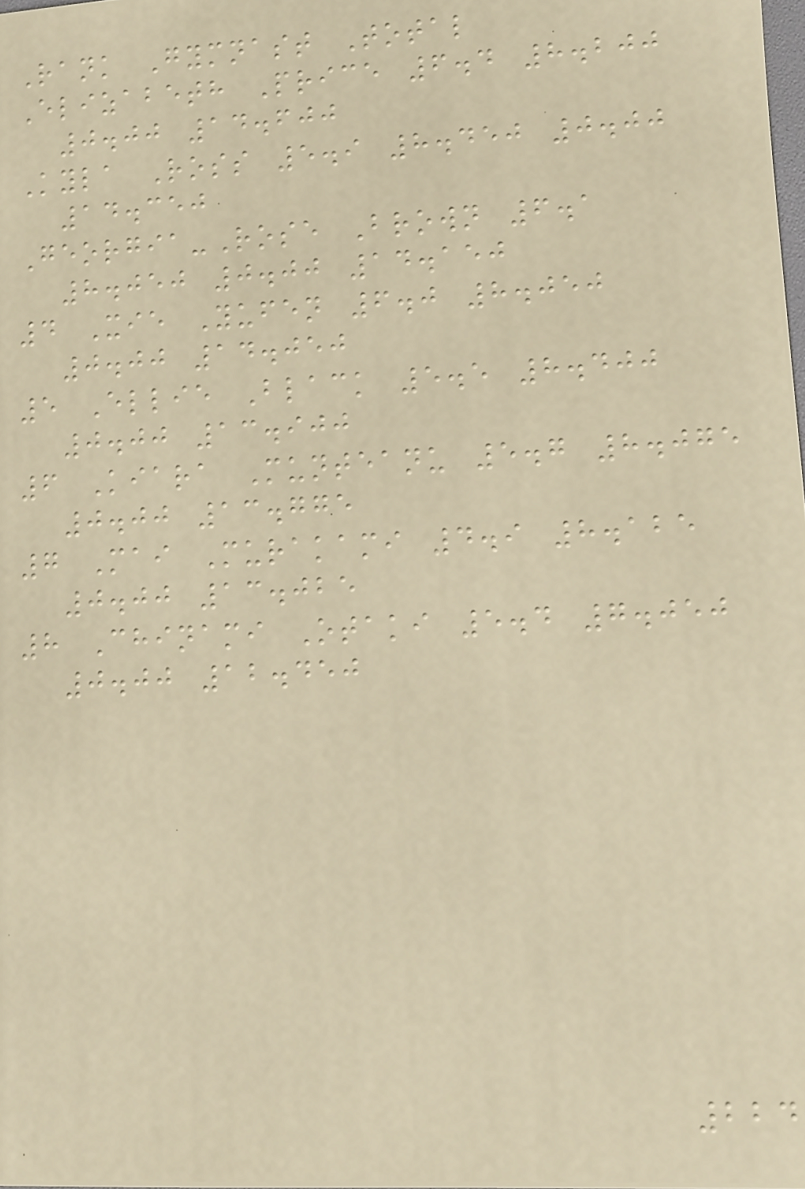Rank Gymnast Total
Elizabeth Price 6.4 8.200
0.00 14.600
Kyla Ross 5.9 8.450 0.00
14.350
Georgia-Rose Brown 6.1
8.050 0.00 14.150
4 Xie Yufen 6.0 8.050
0.00 14.050
5 Ellie Black 5.5 8.400
0.00 13.900
6 Kiara Munteanu 5.7 8.075
0.00 13.775
7 Mai Murakami 4.9 8.125
0.00 13.025
8 Chinami Otaki 5.4 7.050
0.00 12.450
224
